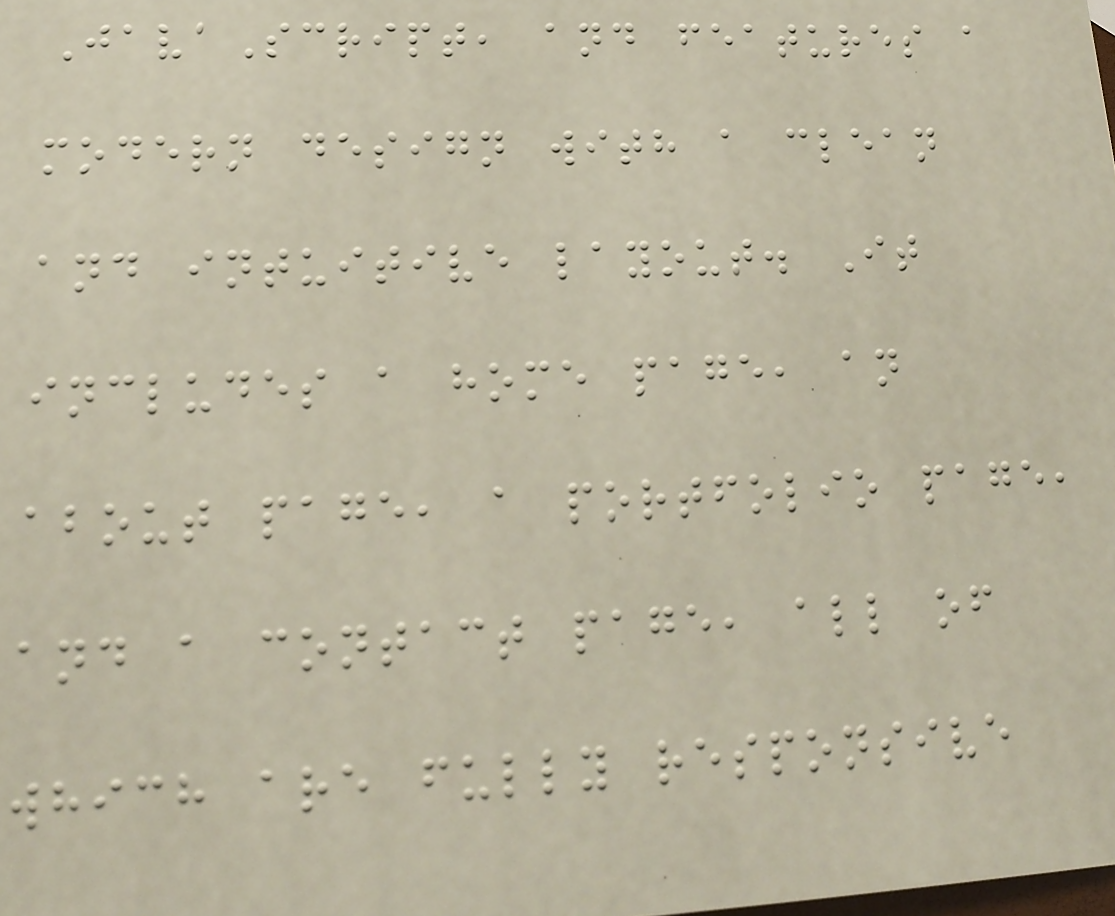JavaScript, and features a
modern design with a clean
and intuitive layout. It
includes a home page, an
about page, a portfolio page,
and a contact page, all of
which are fully responsive
